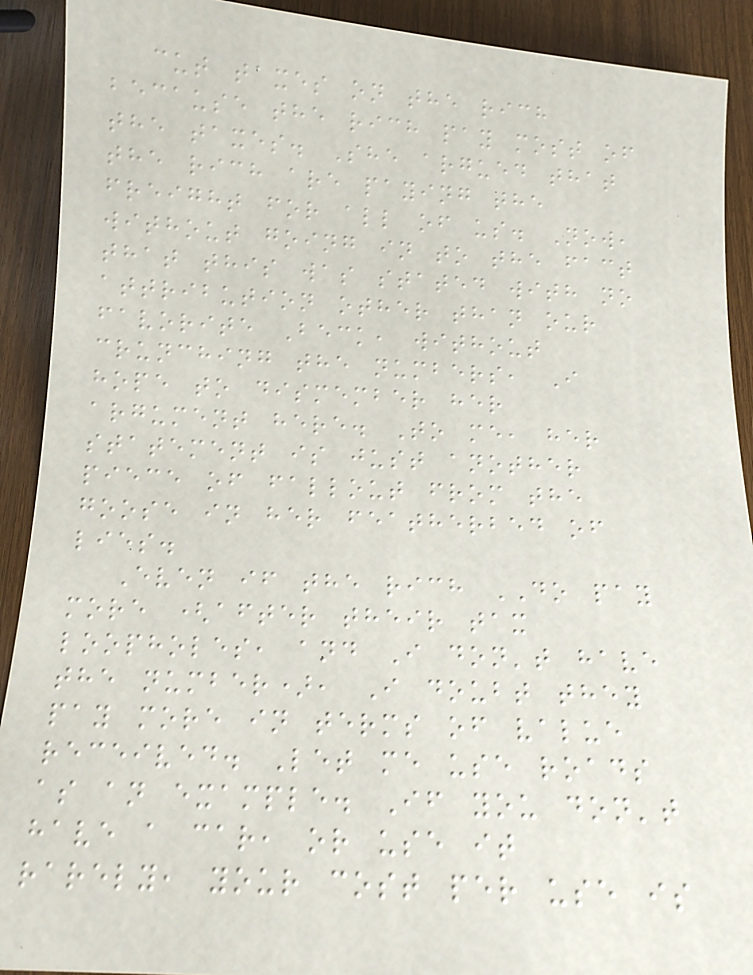cut taxes on the rich
because the rich pay most of
the taxes. She argued that
the rich are paying the
freight for all of us. Now,
without going in to the fact
that this was stated with no
attribution other than our
favorite Beck, without
crunching the numbers, I
hope to dismember her
argument here. To me, her
statement is just another
piece of fallout from the
goose in her featherbed of
lies.
Even if the rich DO pay
more (after their tax
loopholes, and I don't have
the number), I doubt they
pay more in terms of value
received. Let me use roads
as an example. If you don't
have a car, or use it
rarely, your cost per use is
